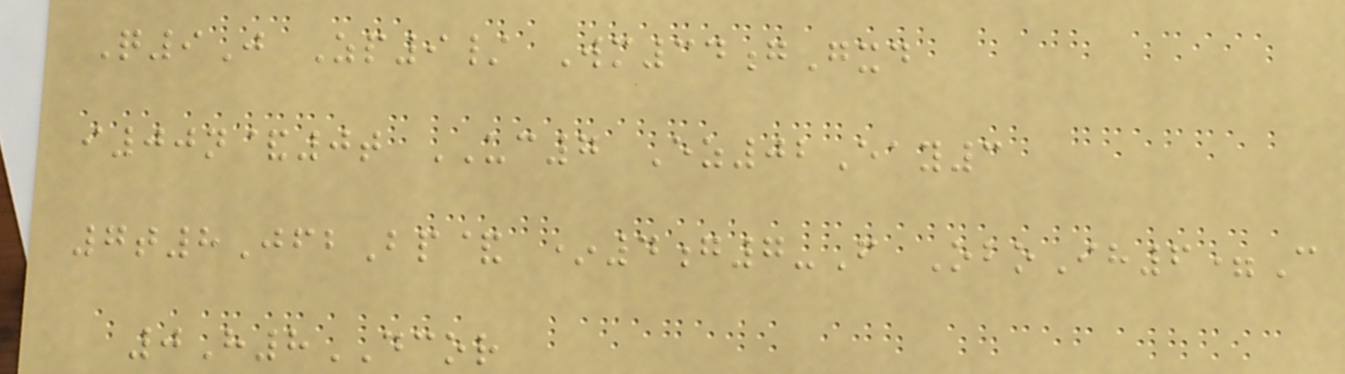Q9J Zp9/ Wm34gGxd
i00n&0t UC7 Ez02Eay3
7t8JfbBp& *4g7-F OboIh6=C
0H8DCOR
